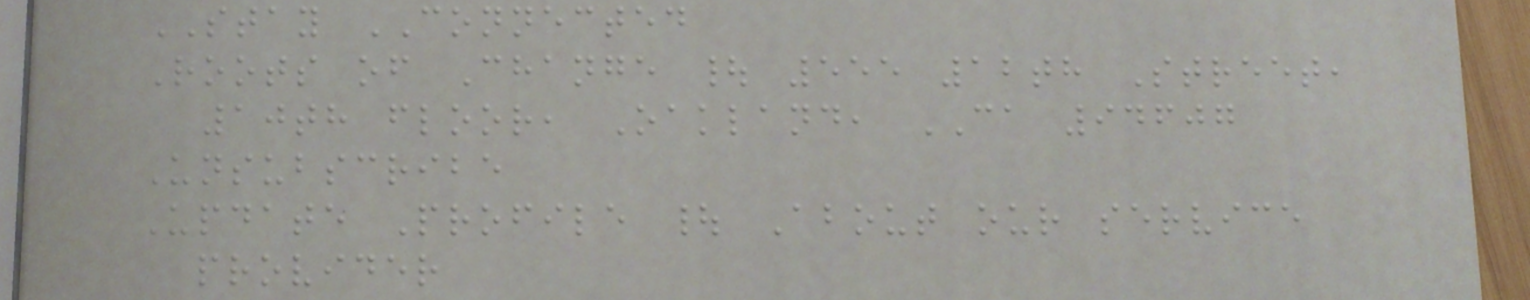STAY CONNECTED
Roots of Change | 555 12th Street,
10th floor, Oakland, CA 94607
Unsubscribe
Update Profile | About our service
provider
